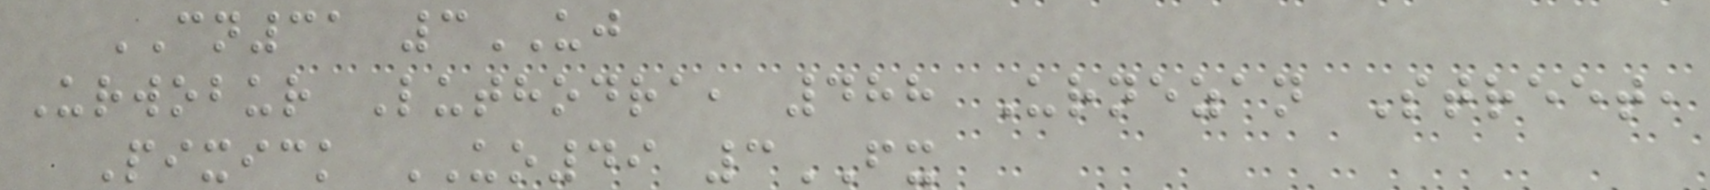CN31 3UJ
Urwobur Luthodra, 488 Urnezan Street,
Pixick UO49 3FX
